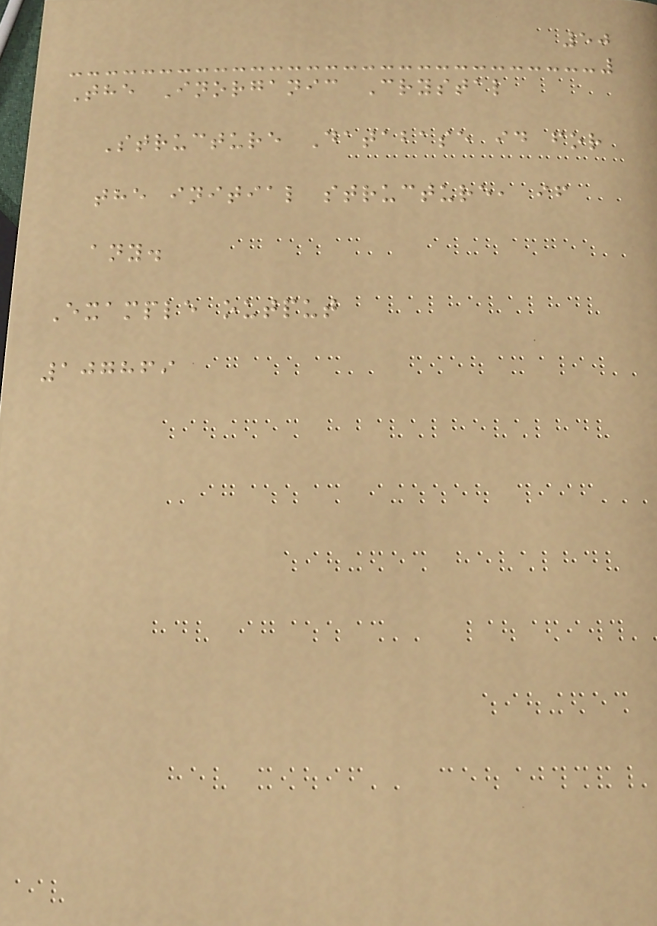50
The Inorganic Crystal
Structure Database id for
the initial structure, if
any.
Example output
107869
